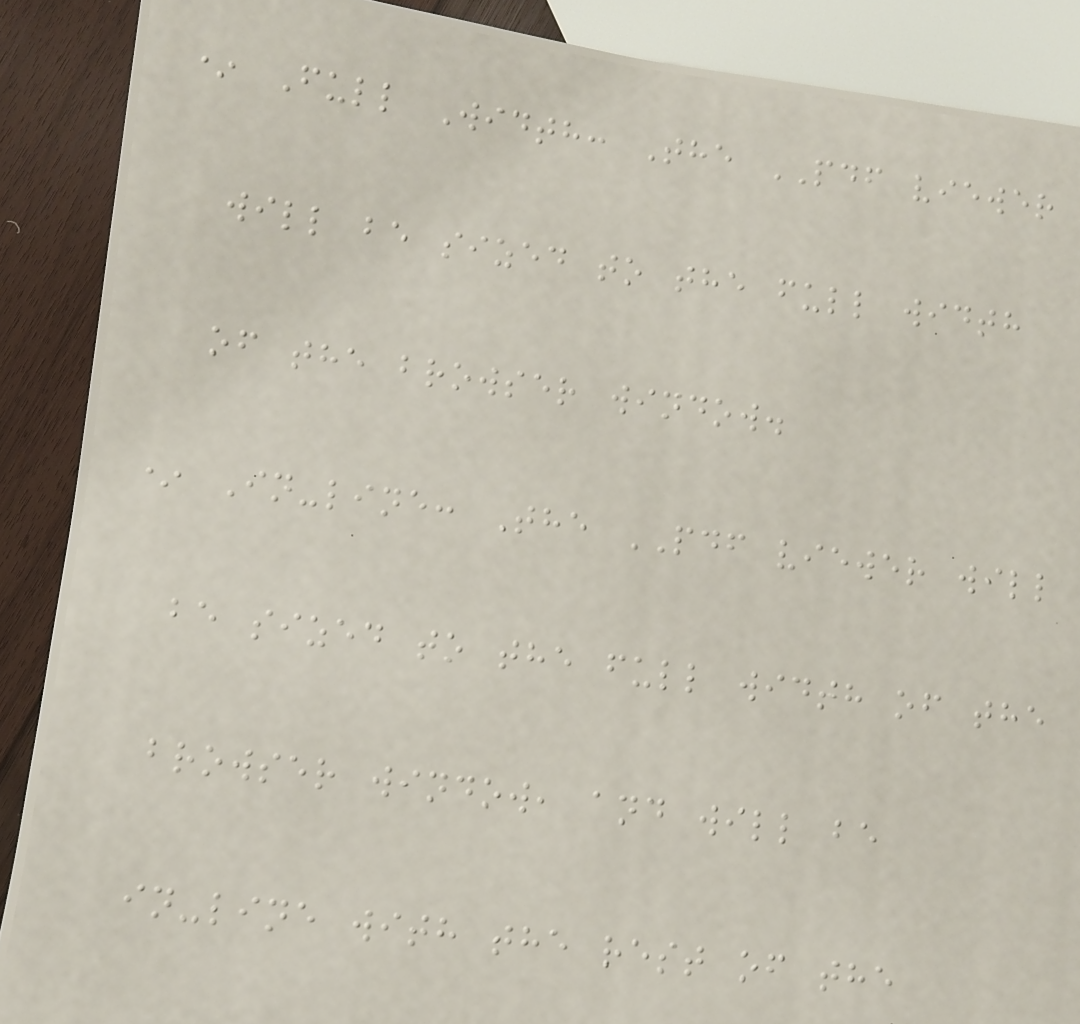* Full Width: The PDF viewer
will be sized to the full width
of the browser window.
* In-line: The PDF viewer will
be sized to the full width of the
browser window, and will be
in-line with the rest of the
